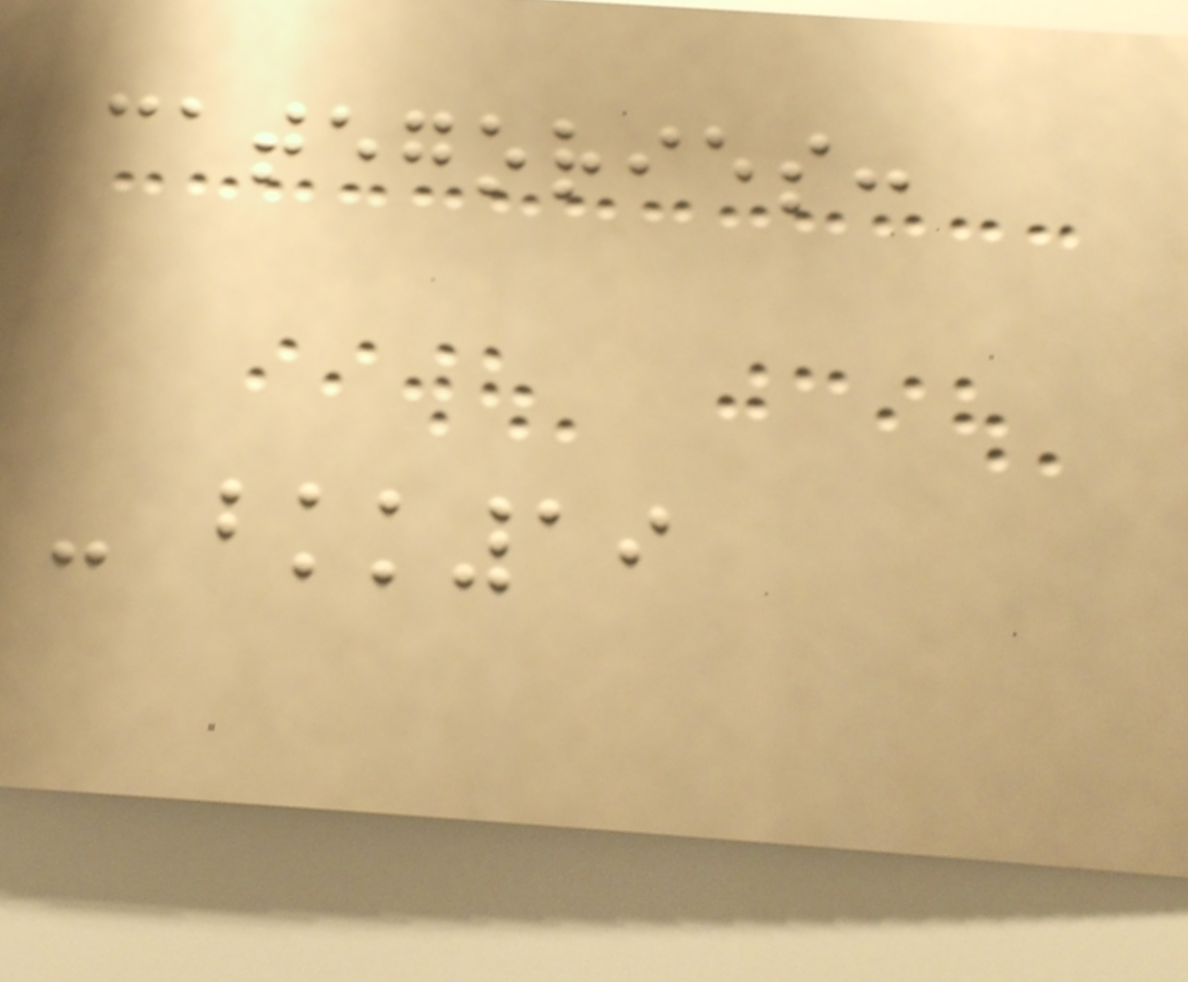categories:
- bkk19
